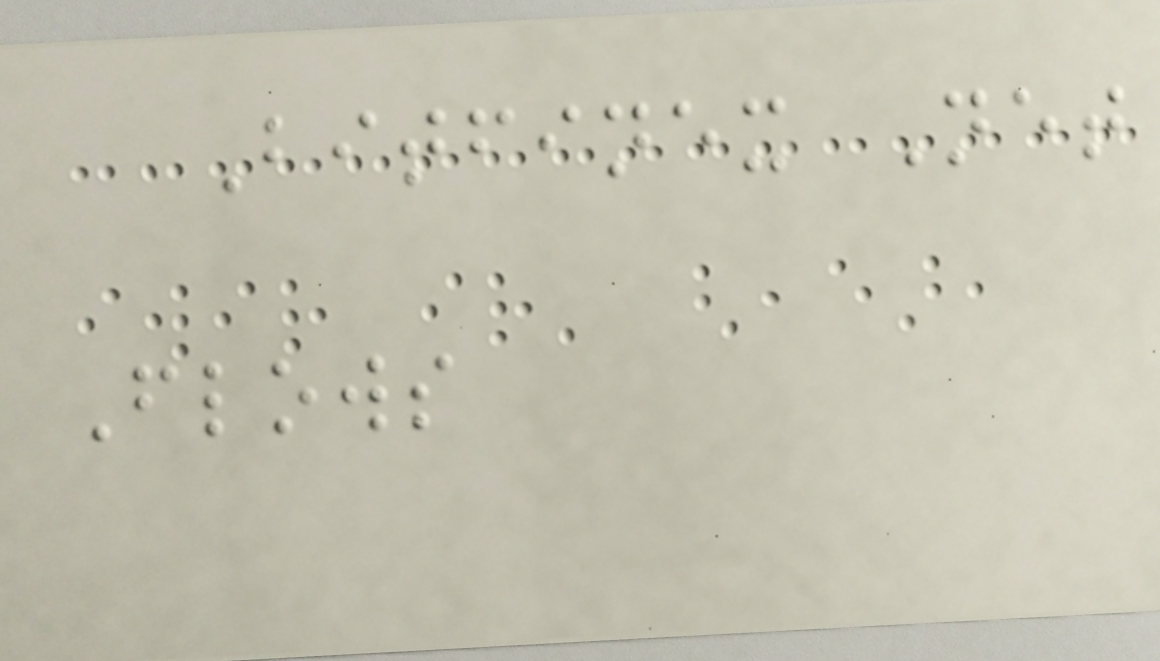Bitfinex Net
Flows
